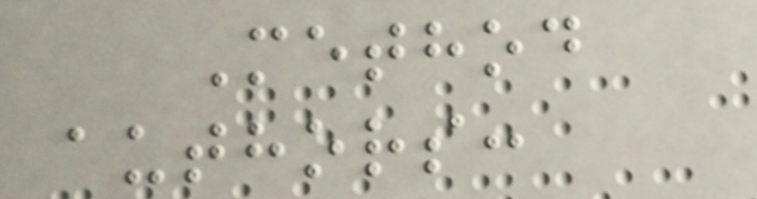Method
authors:
